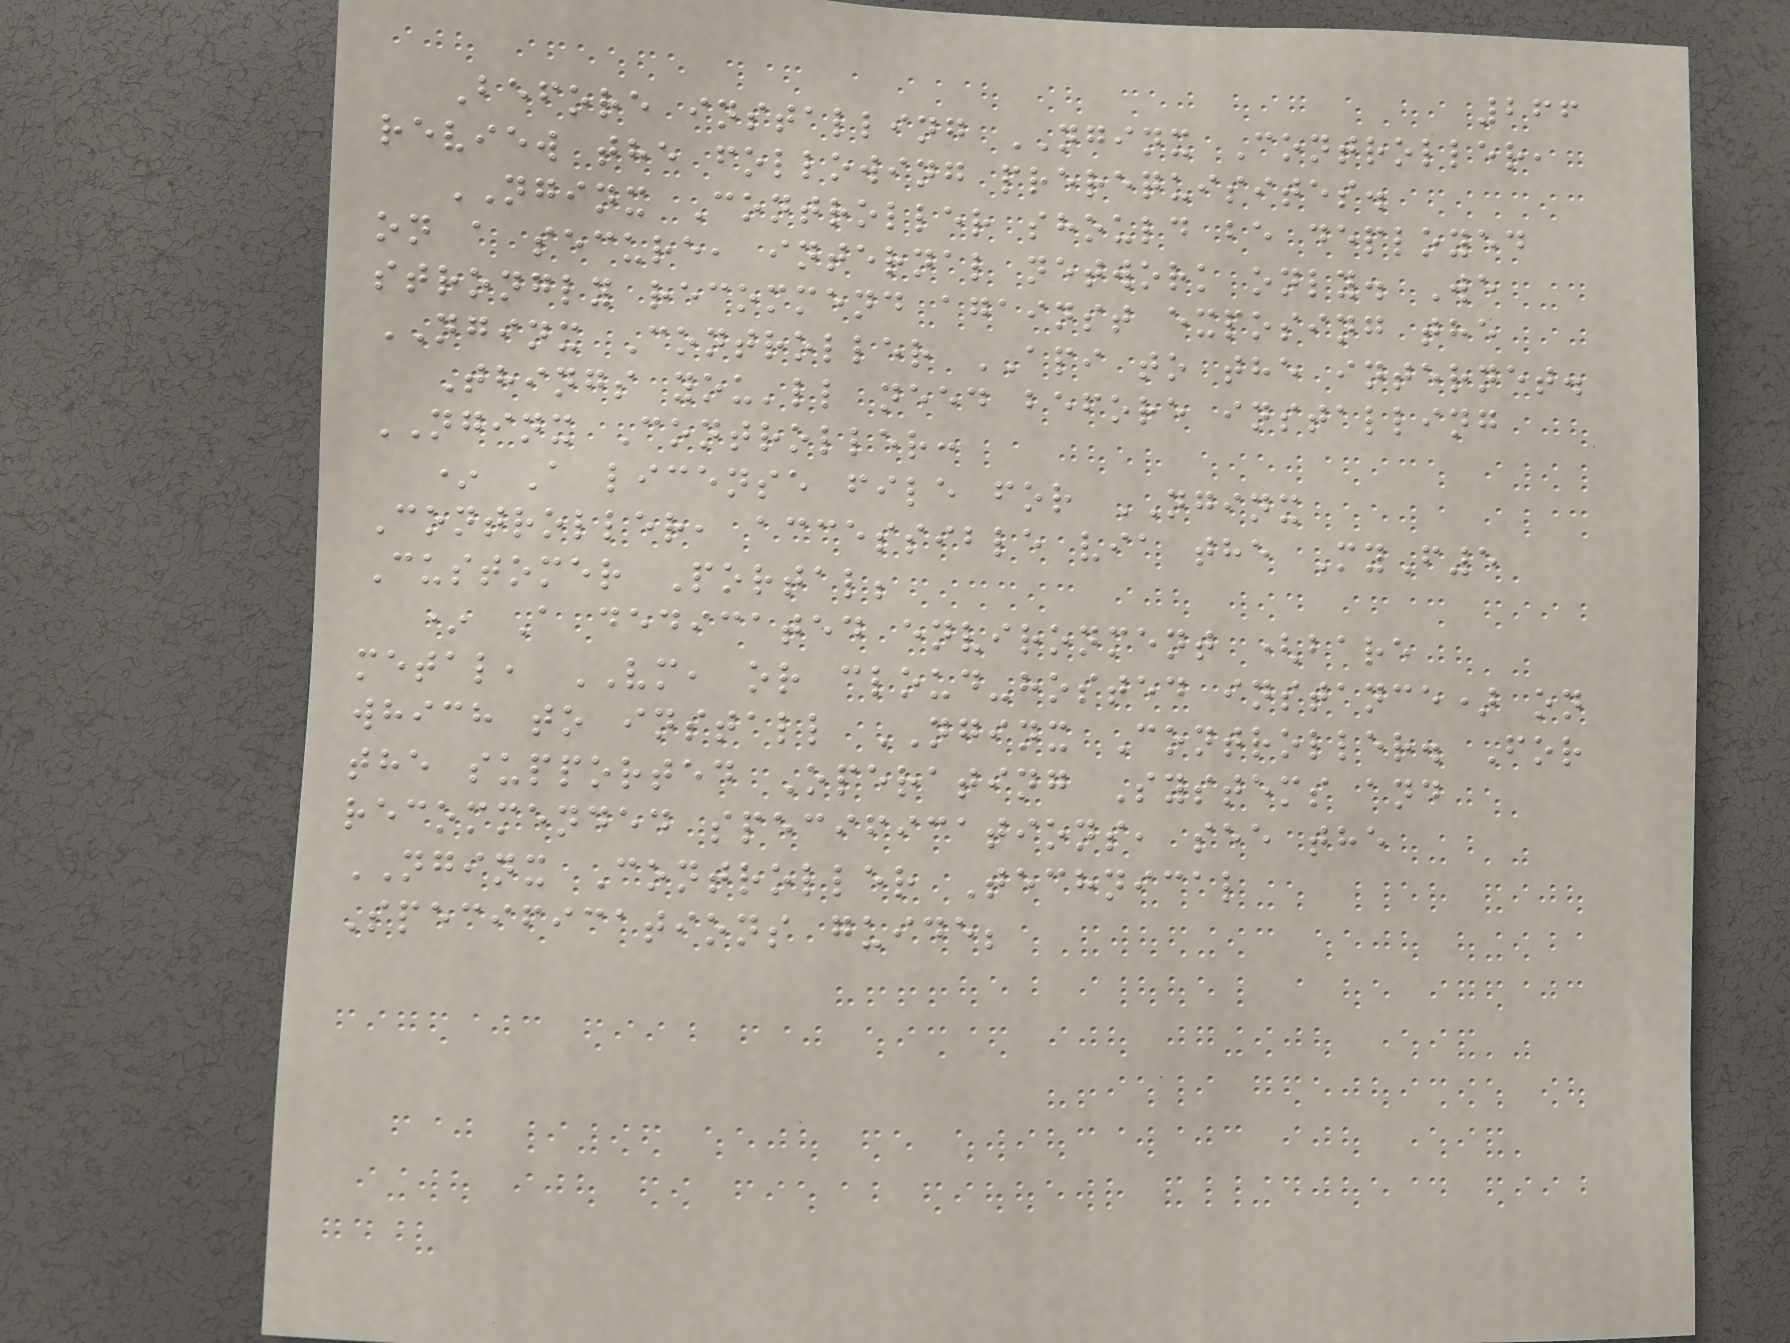266
Before installing NGINX Controller,
review the following prerequisites.
NGINX Controller should be deployed
on a secure, internal network only. We
strongly recommend against exposing the
NGINX Controller API to the internet.
Things you'll need before installing
NGINX Controller:
* A license file for NGINX
Controller, accessible via the MyF5
Customer Portal;
* A dedicated environment (bare
metal, VM, or cloud-hosted instance) on
which to install NGINX Controller. For
the supported Operating Systems and
recommended specifications, see the
NGINX Controller Technical
Specifications guide;
